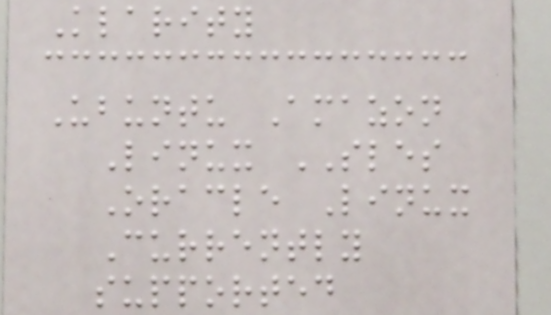Klarity
Ubuntu Amazon
Linux SLES
Oracle Linux
Currently
supported
